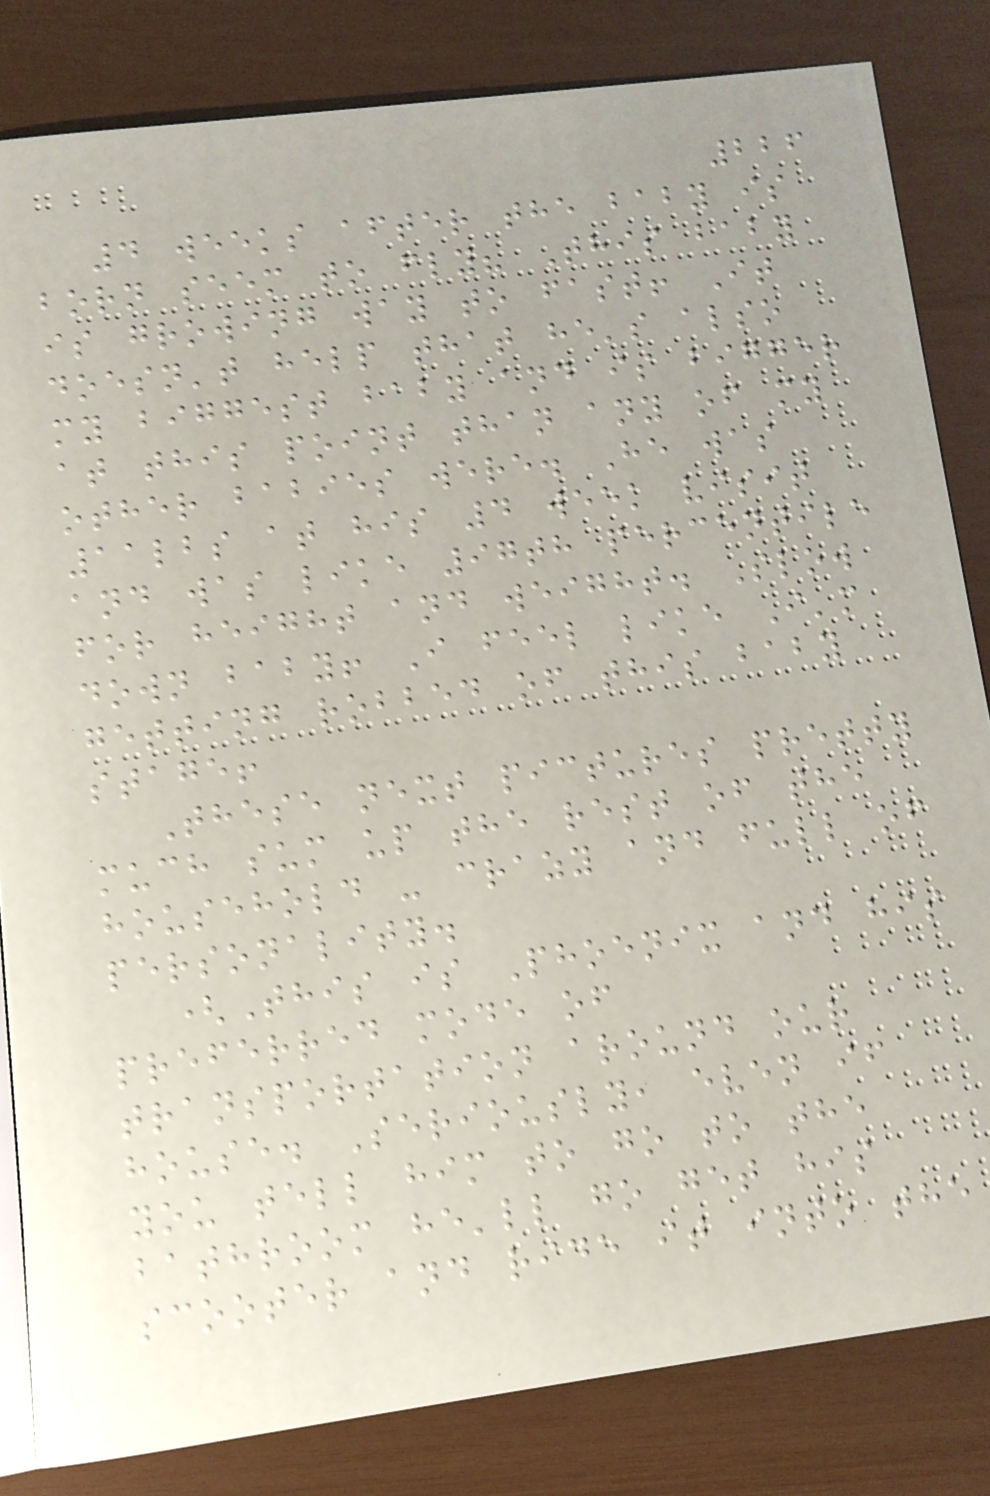226
4 weeks after the baby is
born seem to fly? This baby
is growing way to fast! It
doesn't help that he's also
my biggest baby and is bigger
at this point than any of my
other babies were. He was
11lbs at his 4 week visit
and was like 97th percentile
for height and weight. Slow
down baby! I feel like I'm
getting robbed of this baby
stage!
These next pictures pretty
much sum up the rest of the
household - crazy and full of
personality.
(This is Phoenix and his
preferred mode of
transportation around our
house. Seriously, even if
you tell him to go to the
bathroom he'll go get his
scooter and ride it into the
